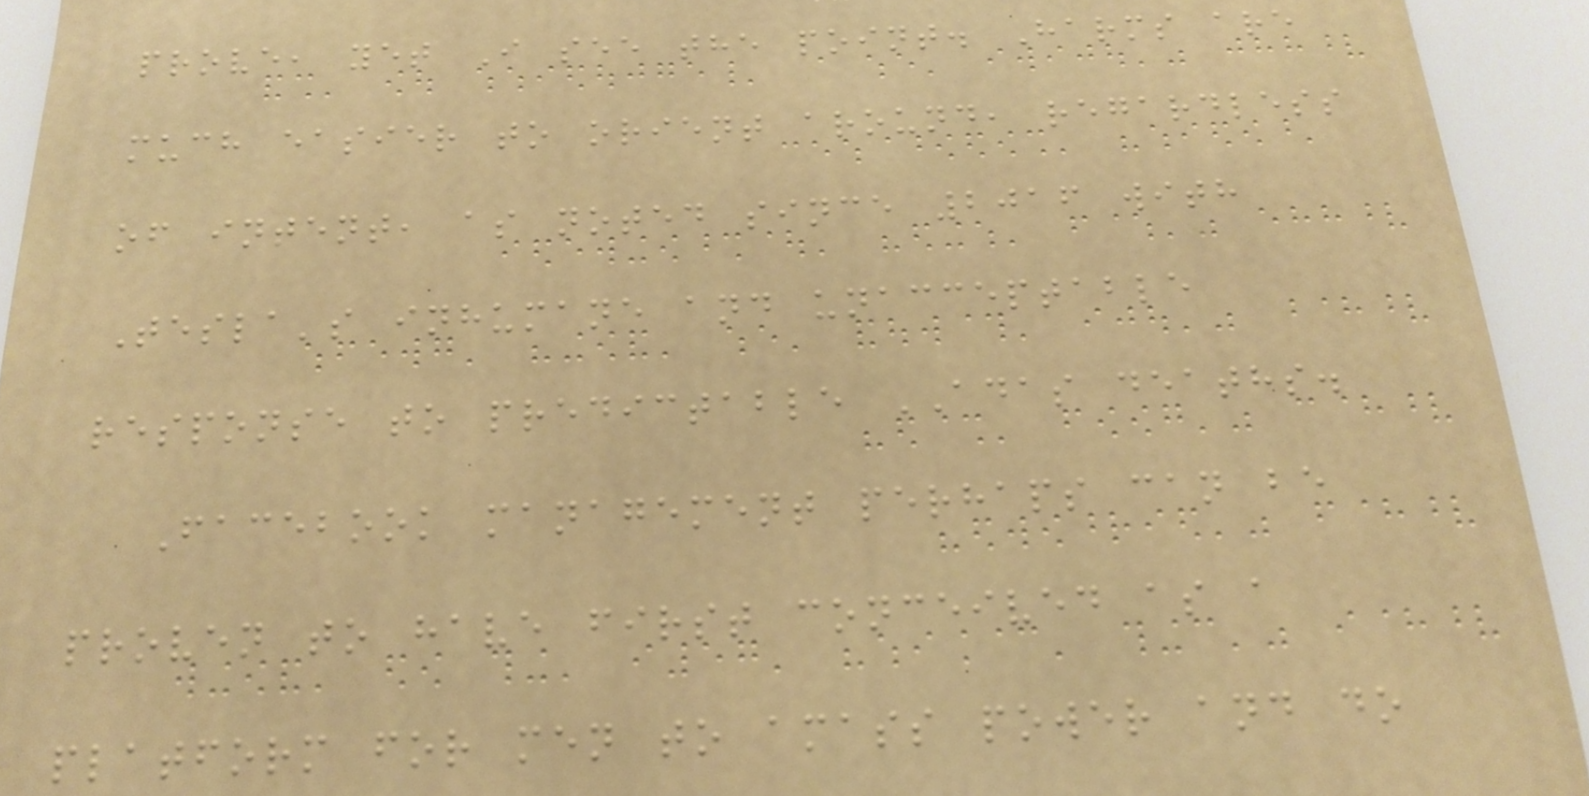prove, yet I see the point. Harms are
much easier to orient around, regardless
of intent, as noted since 2016 with
Tesla's inhumane and unacceptable
response to predictable ADAS deaths.
Facebook management perhaps can be
proven to have first conceived as a
platform for men to amass power and do
